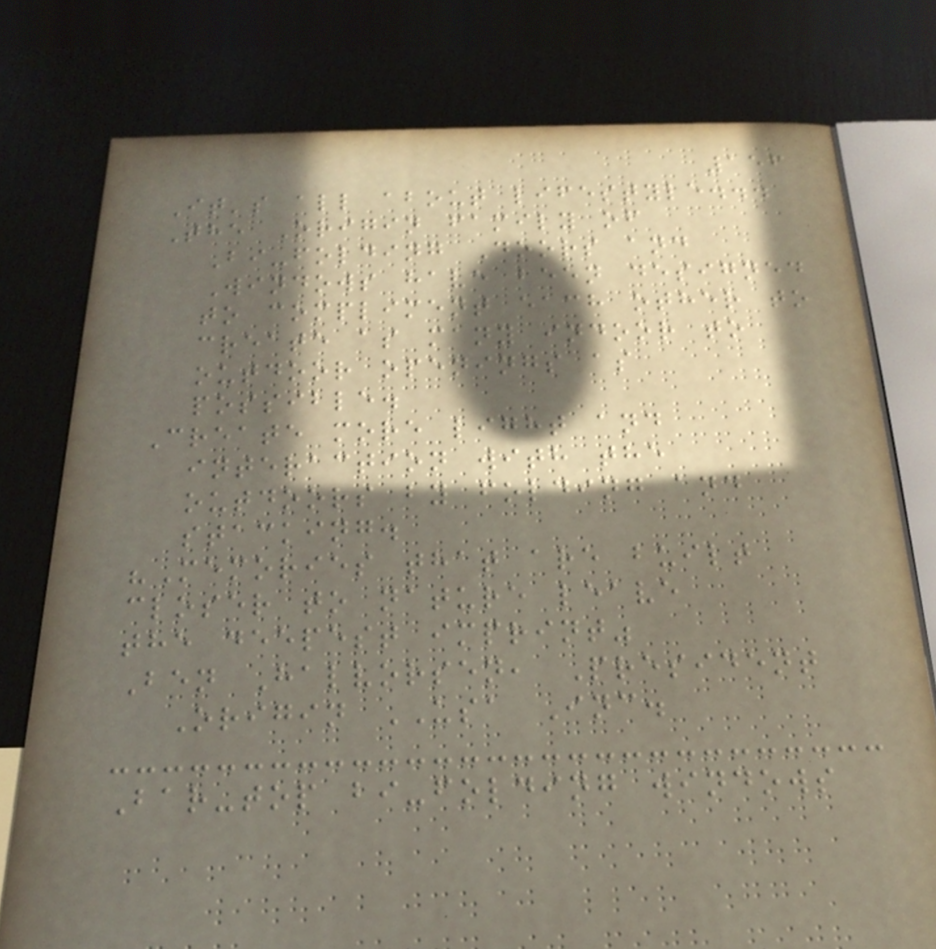156
It's all about lifestyle...
The Origin family of
Bi-folding Doors and
Windows have been designed
to compliment each other to
create as many indoor to
outdoor openings as
possible.
Create more light and
interaction with the
outdoors by folding and
stacking.
"Memories that are built
closer to nature leave
the deepest imprint"
Ben Halvorsen, President
Origin USA Inc.
Bar-top bi-folding windows
